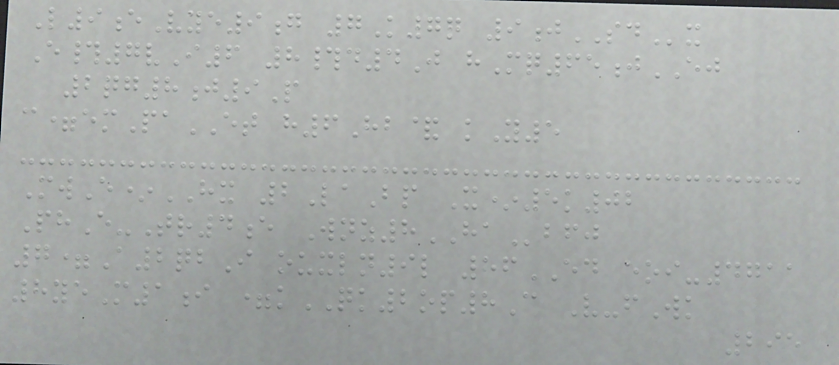L9eVye9g 7K7q 9jSDx
E#7vI6 8#d4J hMq65jEJ
2qg8j9P
c=emPaET h6Hb& kY5
MwE*HX 2LaBp X*5k02
PhE-Tr4e Wnz8HAbfj
7=A2qbI ouxln9l 86ED eoi-4711
8yeM1i =kQK2op8C V-fWk
295
